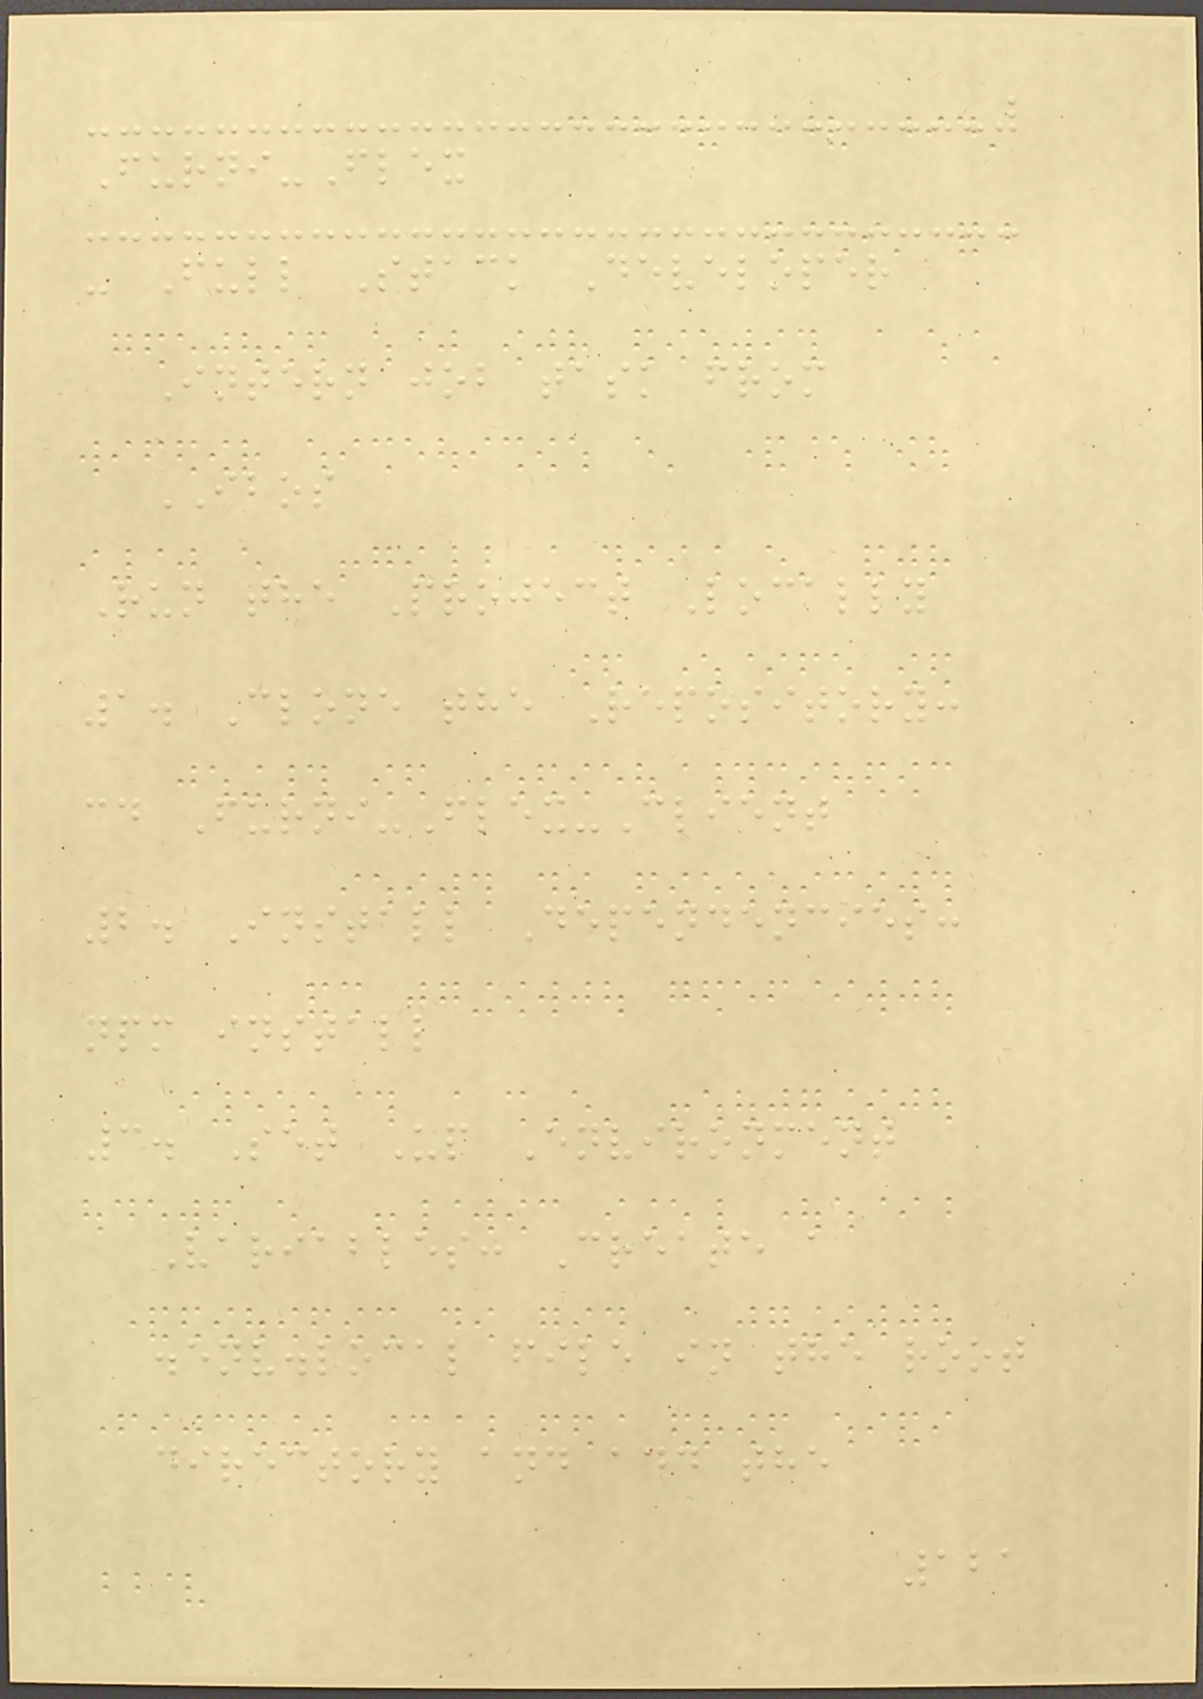Furni-Flex
- Full Stack Developer
Intern job task from
IBOS
Run the Project Locally
1. Clone the Repository:
cd Furni-Flex-Client
2. Install Dependencies:
npm install
3. Set Up Environment
Variables: Create a
.env.local file in the root
directory and add the
121
